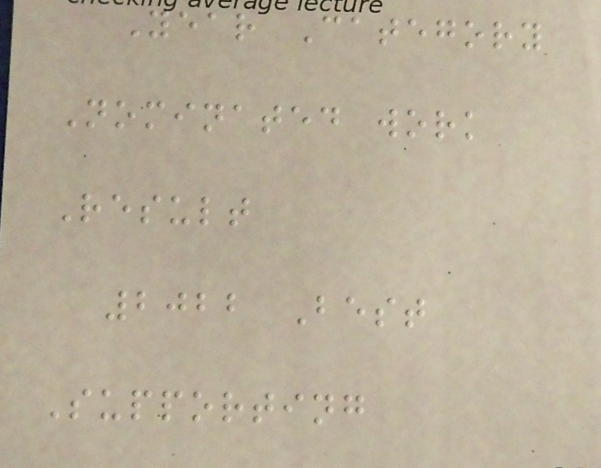Year Category
Nominated work
Result
2022 Best
Supporting
